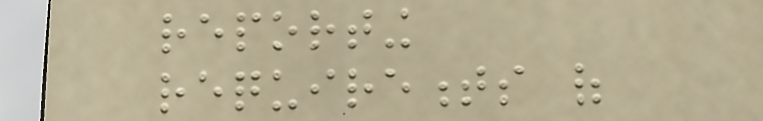reporting
requirements of
